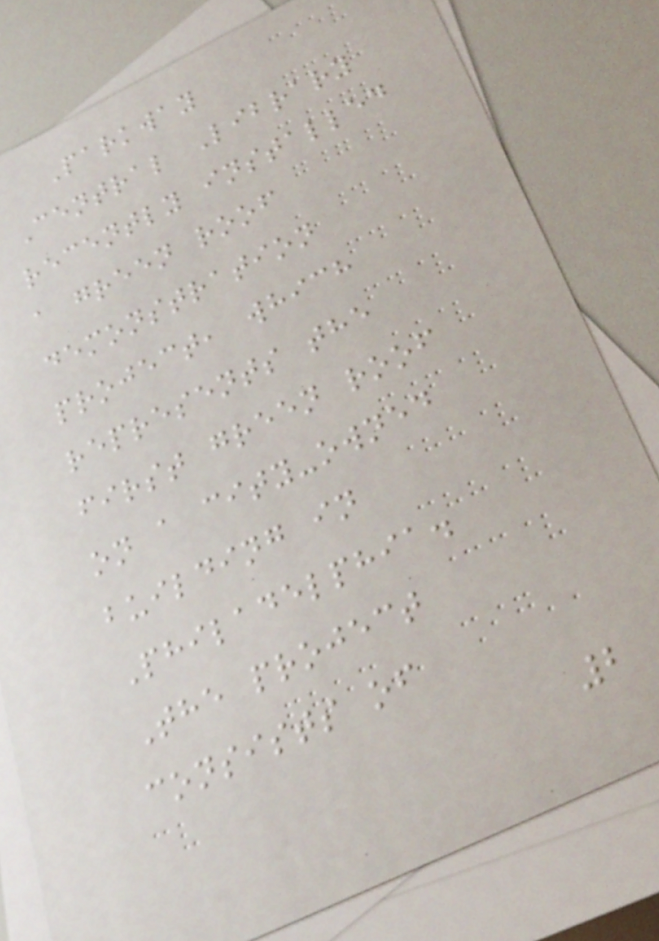Parkway
Central Library
recently installed
a green roof
demonstration
project, which
represents the
first green roof
on a city-owned
building in
Philadelphia.
The project
consists of
2
